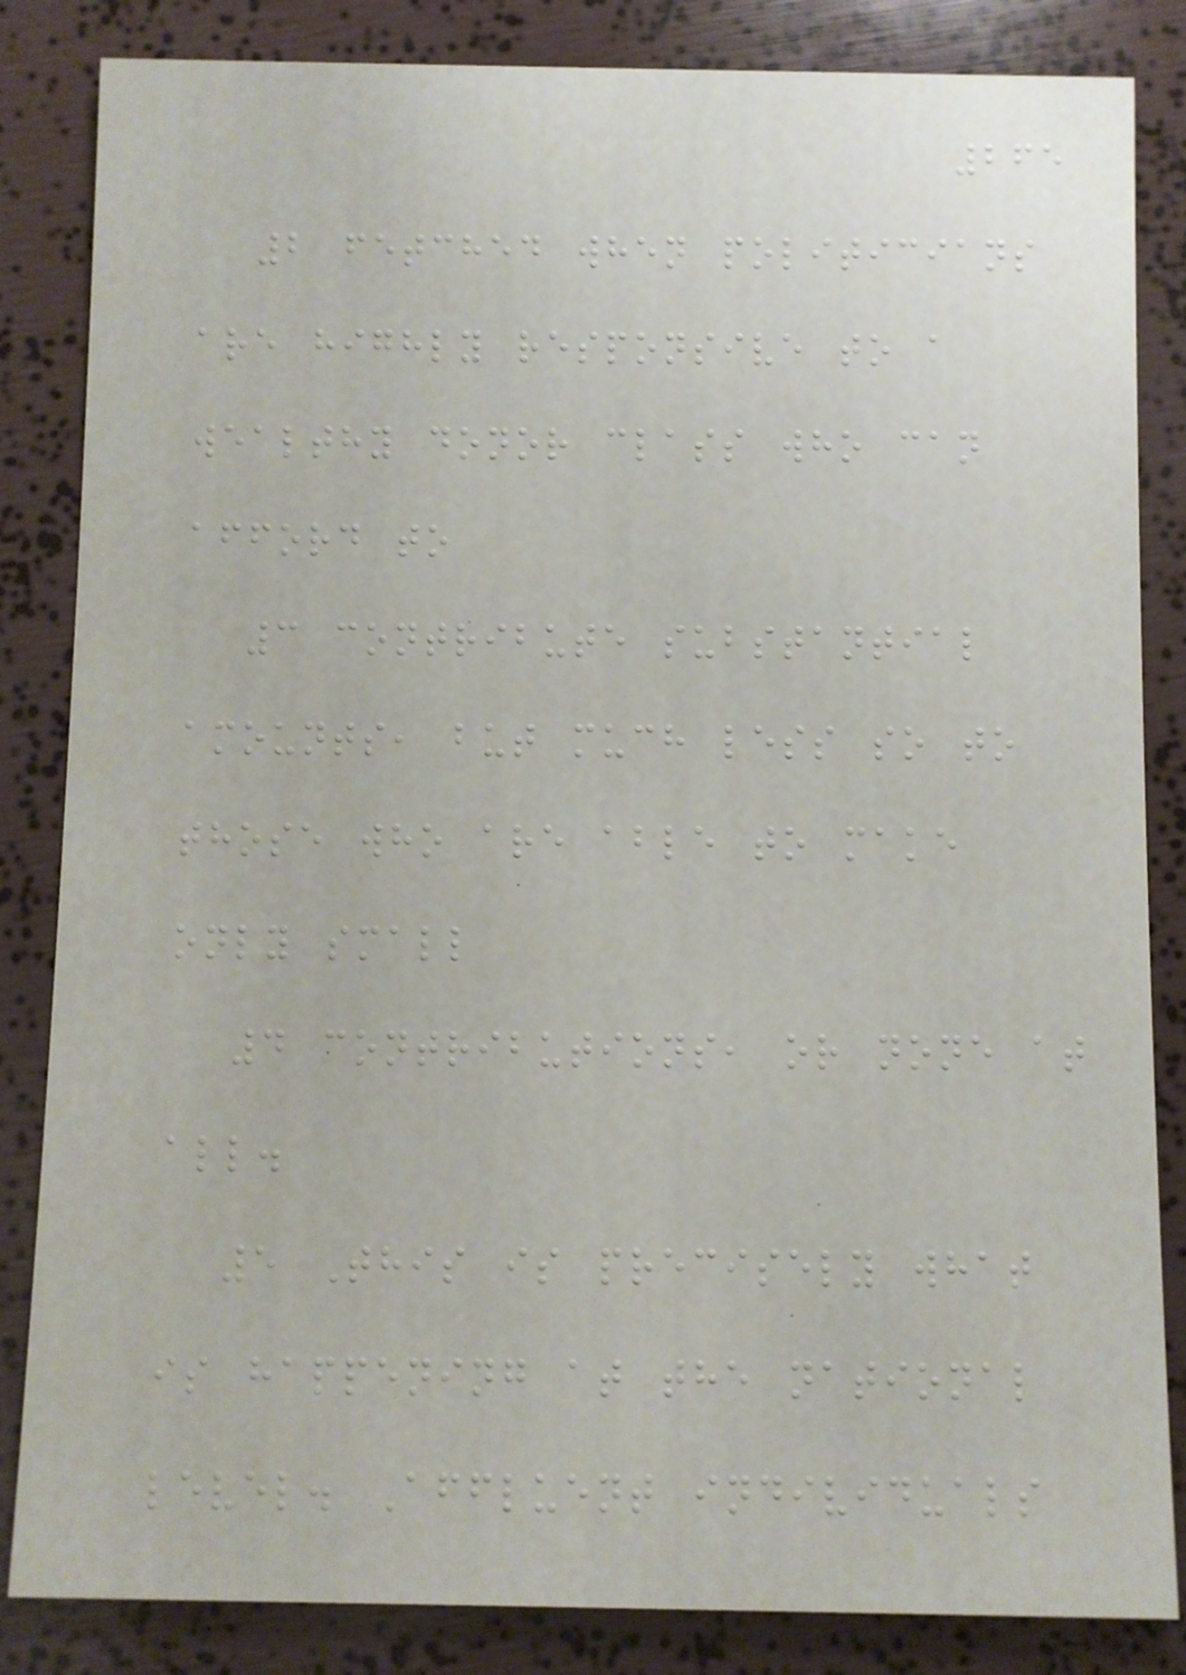265
2 fetched when politicians
are highly responsive to a
wealthy donor class who can
afford to
3 contribute substantial
amounts, but much less so to
those who are able to make
only small
4 contributions, or none at
all.
5 This is precisely what
is happening at the national
level. Affluent individuals
